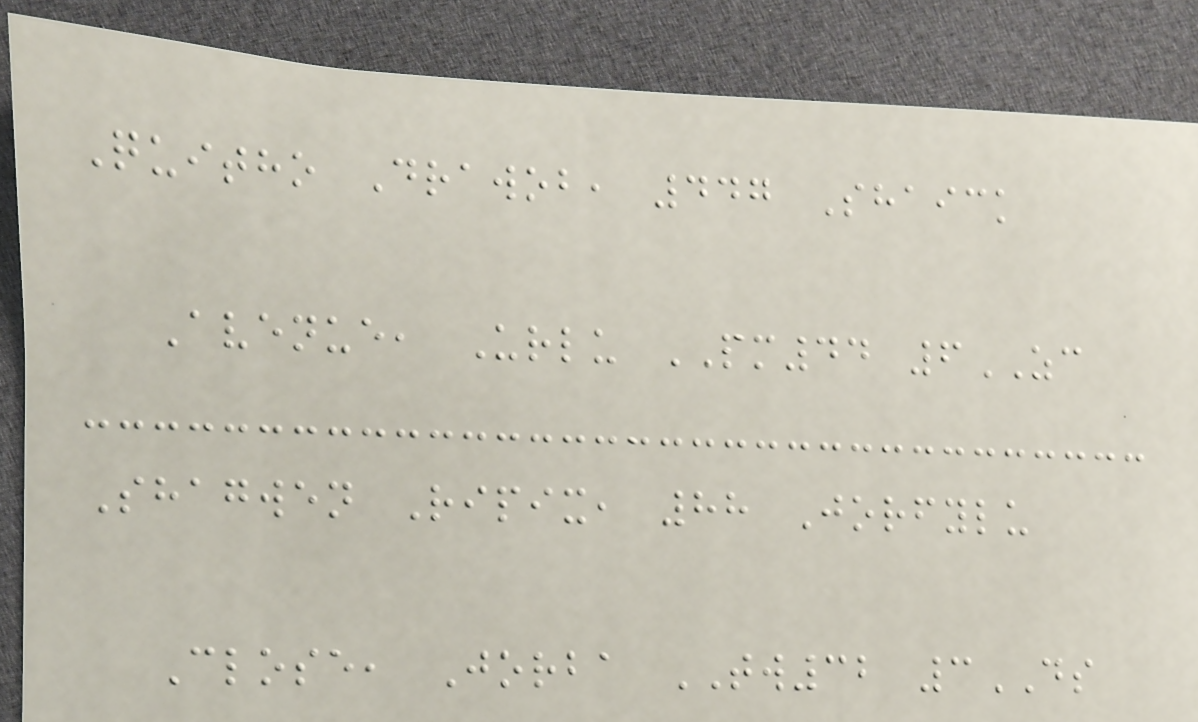Quitho Drawob, 447 Shaick
Avenue, Urlu PM44 6ZC
Shagwen Ripix, 88 Jorfylu
Close, Jorba TW32 3DS
